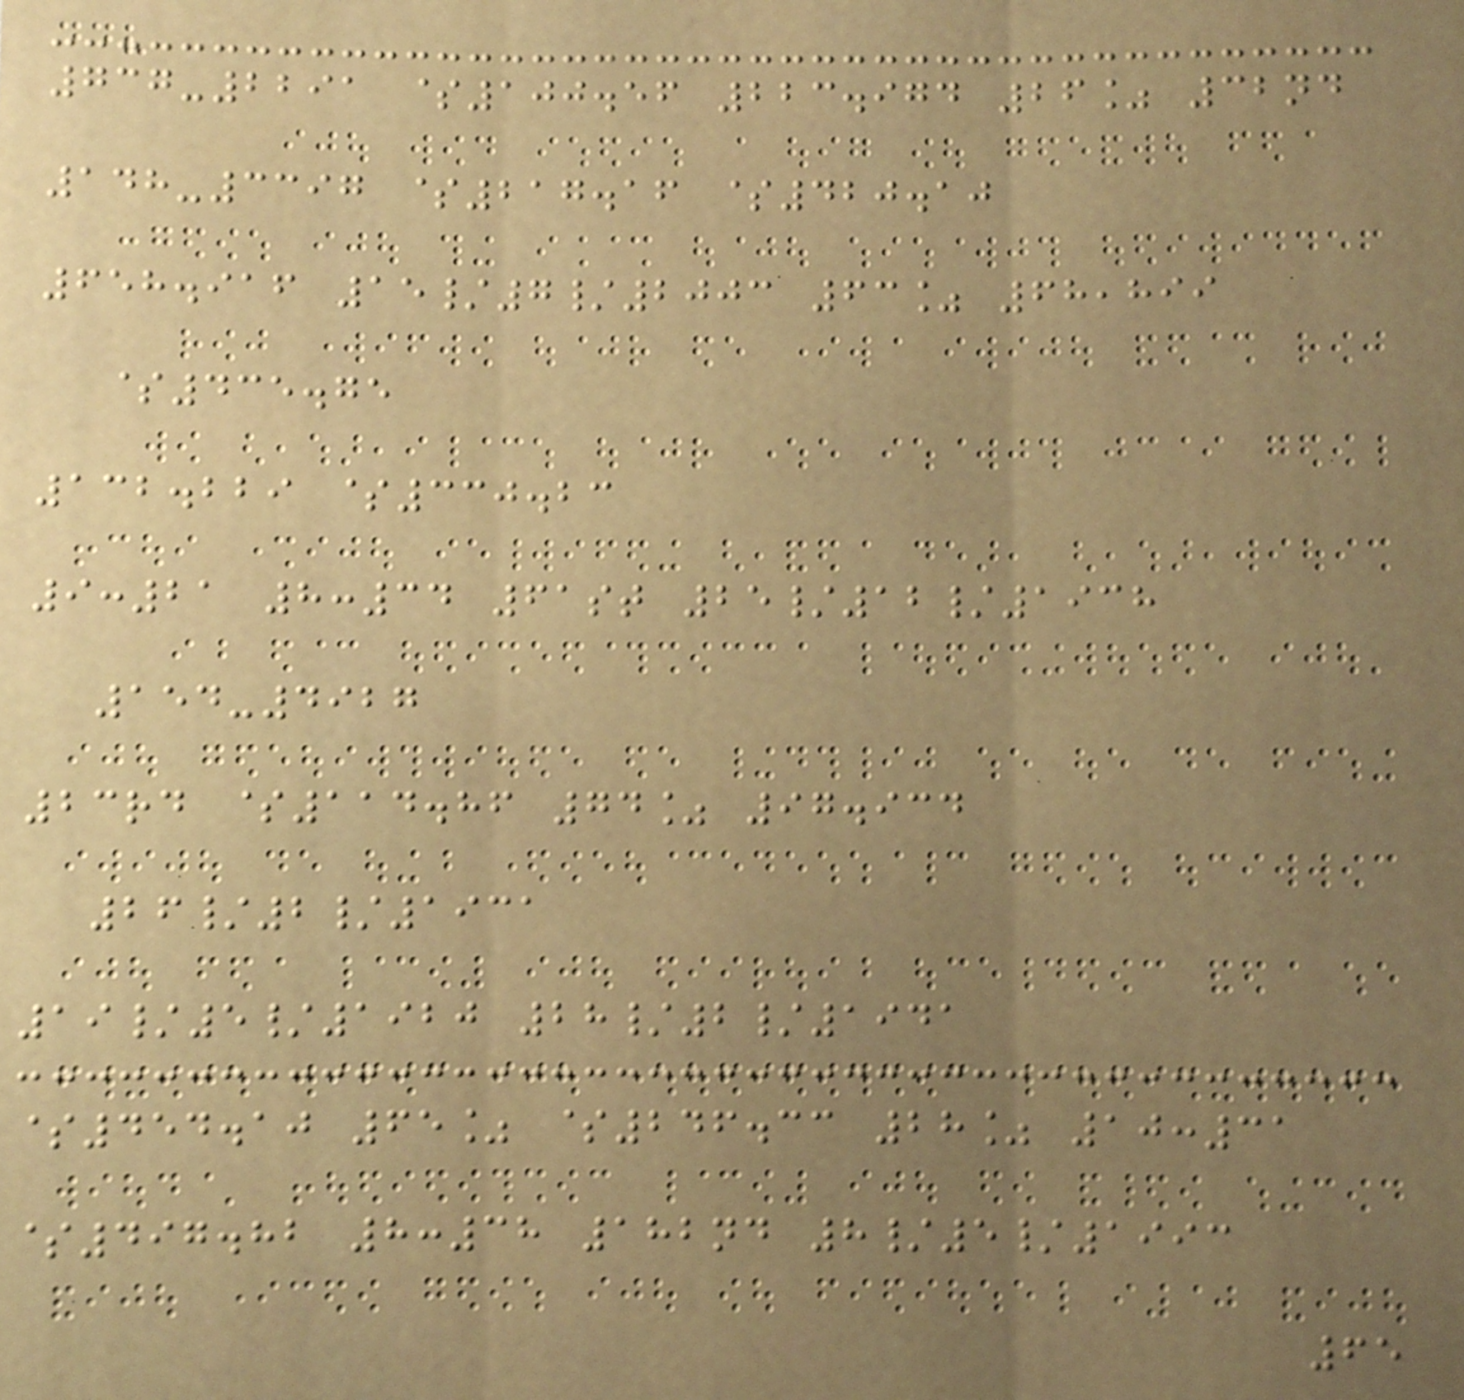737-2291 $100.56 223.974 26% 32nd
148-3397 $217.16 $420.10
658.916 15/7/2003 63% 68,899
$435.75
132.229 $330.23
9:21 8:34 61st 25/12/1938
154-4927
23rd $114.86 74% 97.934
26/2/1931
19/5/1920 28/2/1941
$454.10 65% $246.33 28% 10:31
$497.82 8:38 182nd 8/5/1993
65
